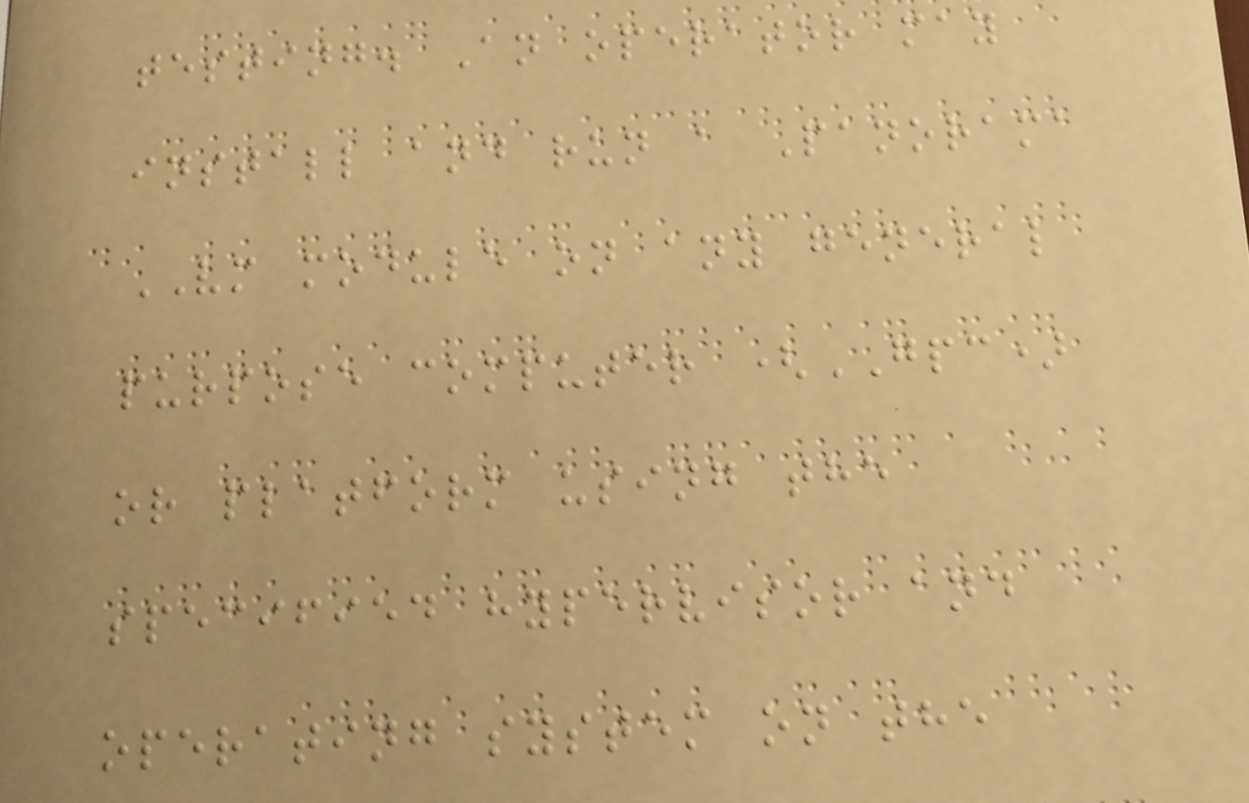testing. An operator may
install and run a Panorama
VM module on any general
purpose computer (GPC)
or platform using the
specified hypervisor and
operating system on the
